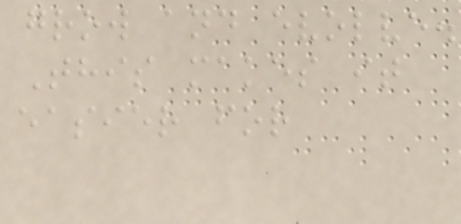grow and evolve.
This makes it
easier for
